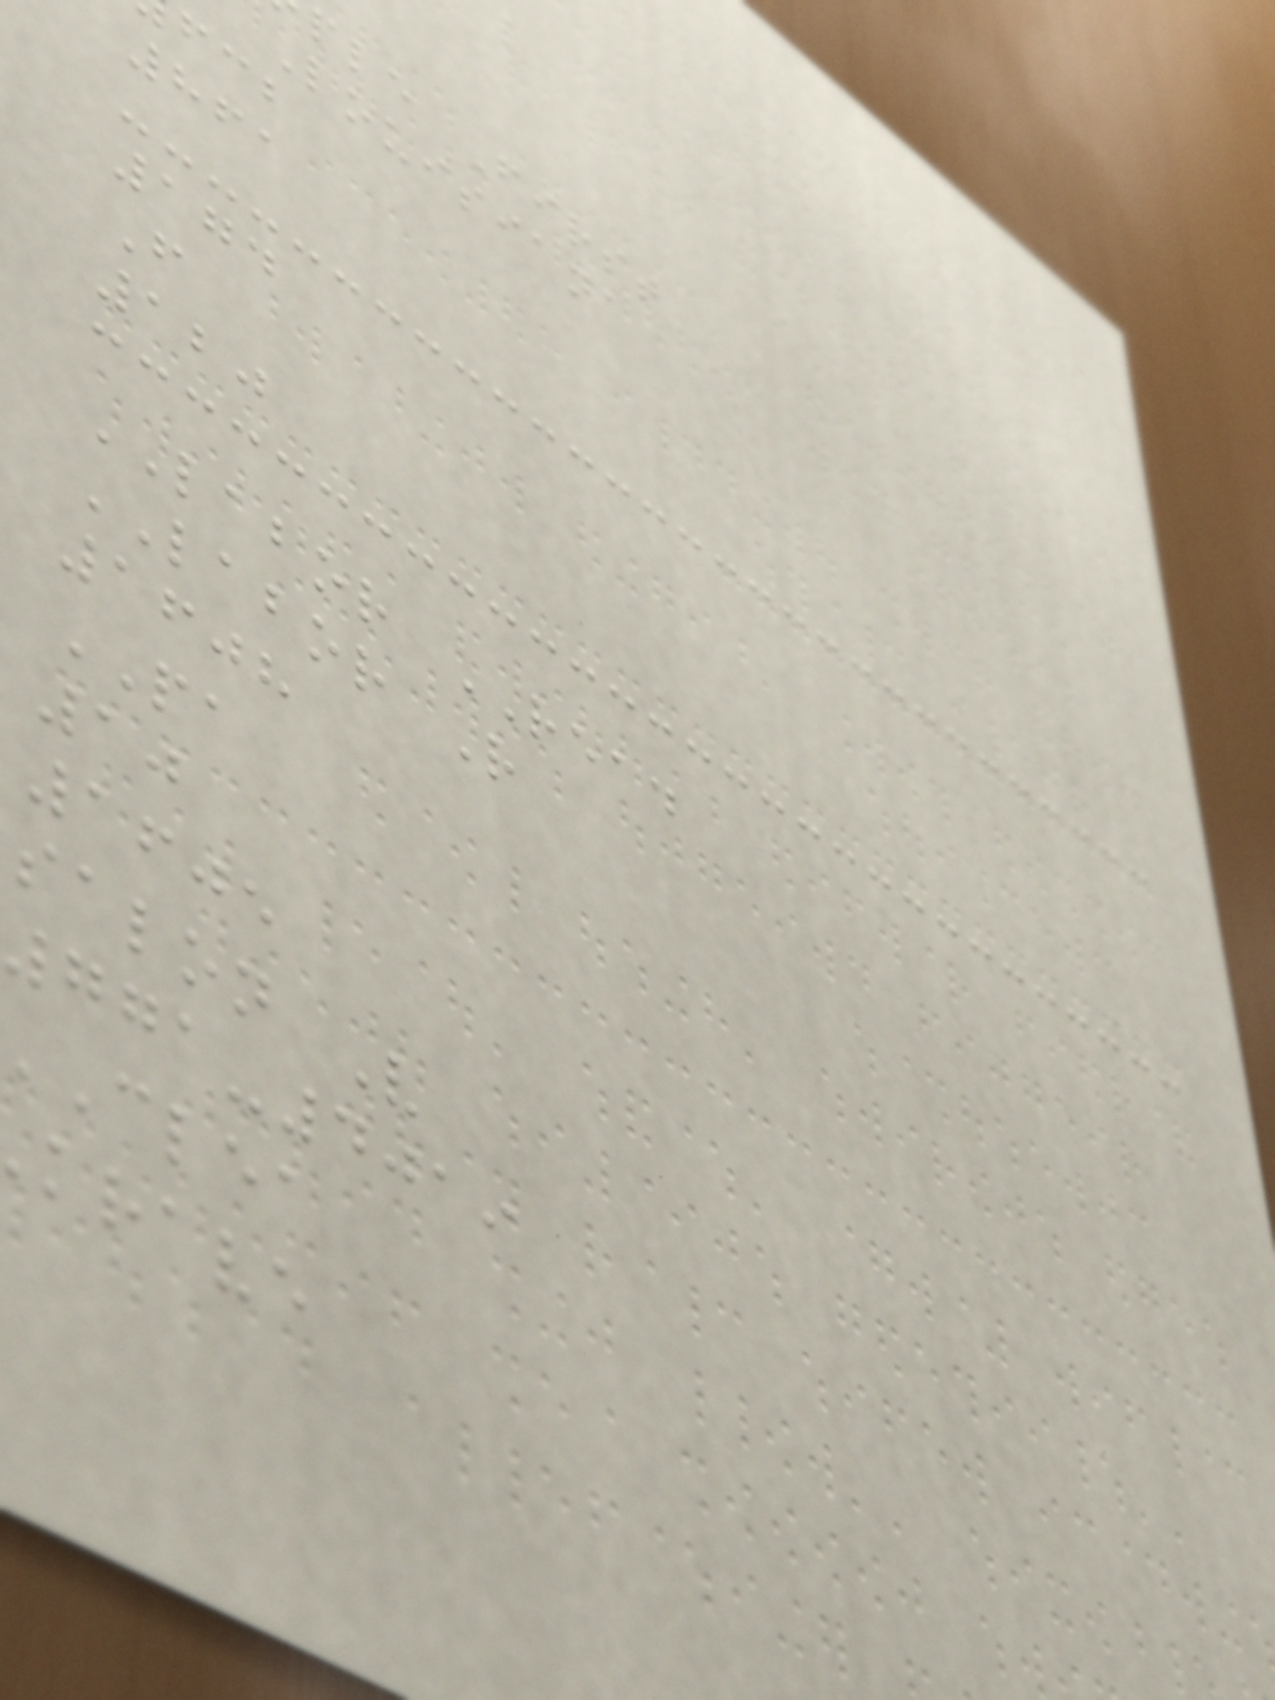ple First
Louisiana
861
174
F
120
LABOR READ
LABOR R
1608
PA
10
1605
salon V
771-4019
clea
krave
